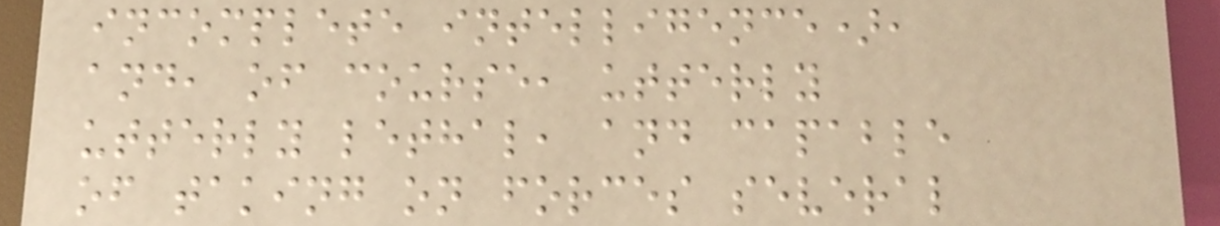incomplete intelligence),
and, of course, utterly
utterly lethal, and capable
of taking on forces several
